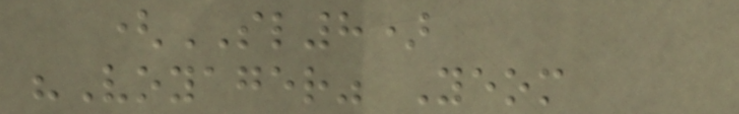(SL8)
"Voyager" Yeom
